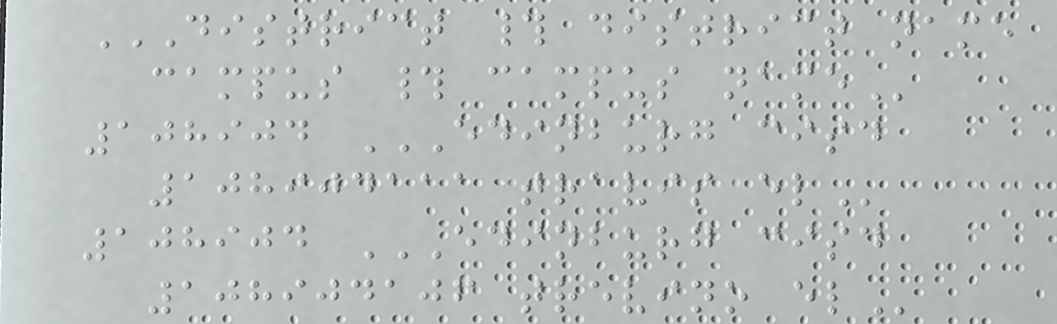DISTRICT # DISTRICT NAME
CAMPUS # CAMPUS NAME
108904 EDINBURG CISD
108904111 TRAVIS EL
108904 EDINBURG CISD
108904106 TREVINO EL
